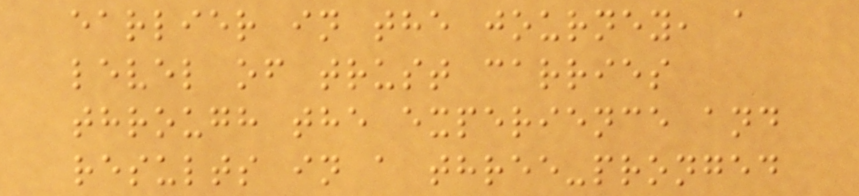earlier in the journey, a
level of trust carries
through the experience and
results in a three-pronged
